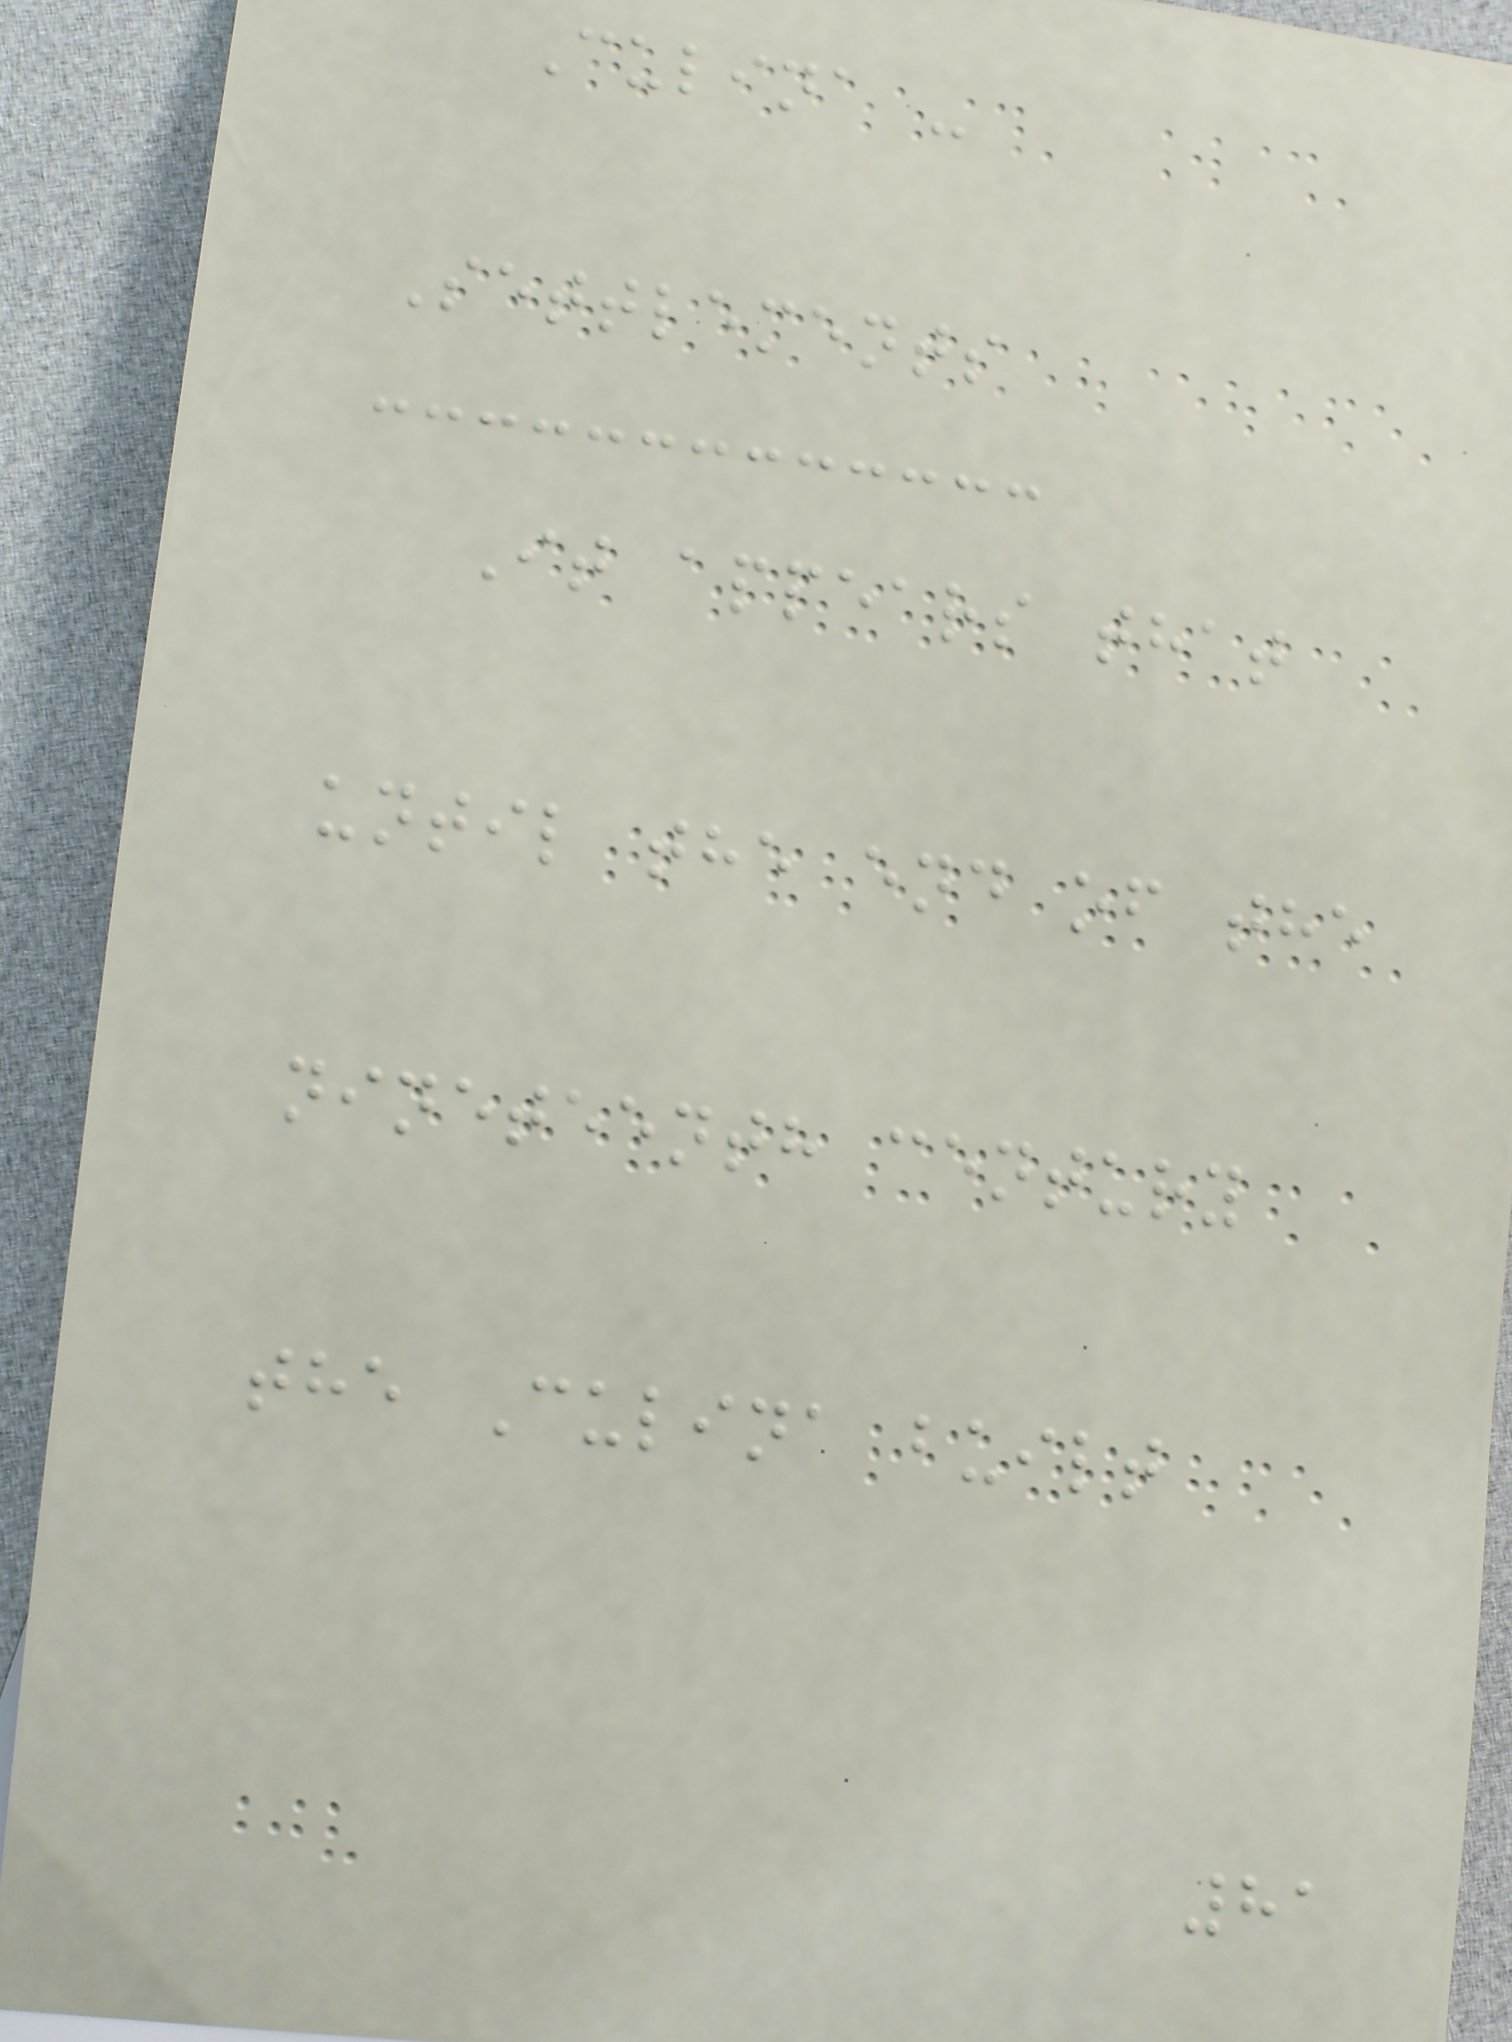Culina -
Settlements
It appears that
until the end of the
nineteenth century
the Culina built
81
